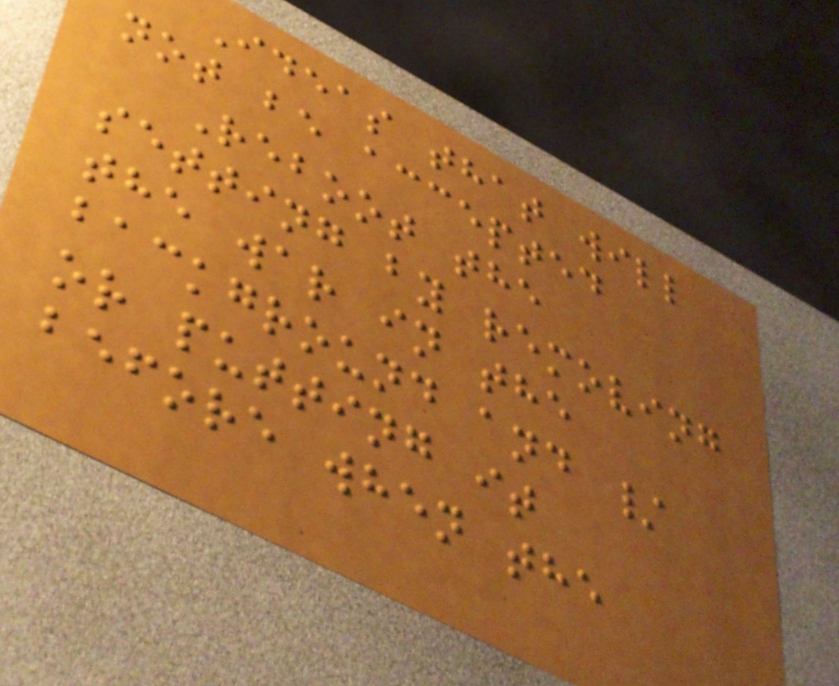Ideas that will
not be accepted
Reboot the
setting by removing
the war in the
background and /
or putting it
before when the
